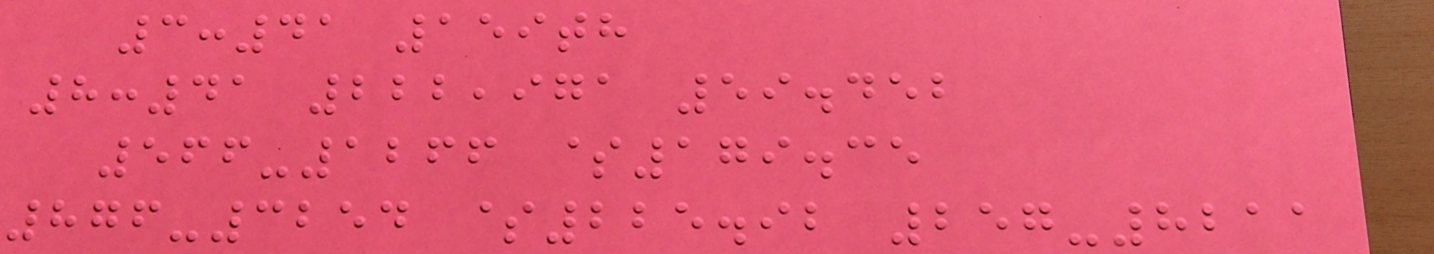3:41 159th
8:41 222,971 59.452
566-1266 $179.35
876-3254 $225.92 257-8211
